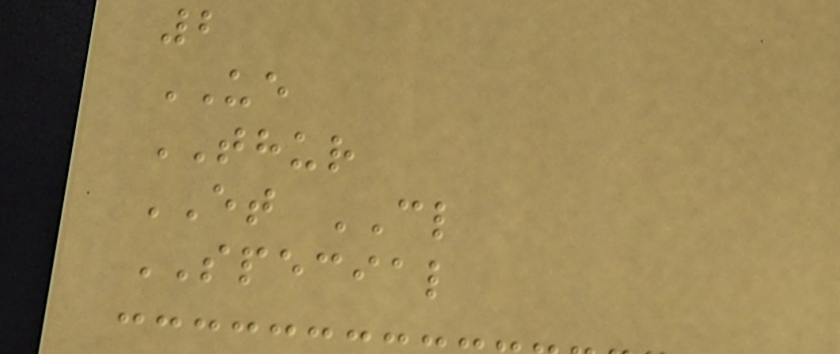2
UE
THUR
ET CL
SPECIAL
